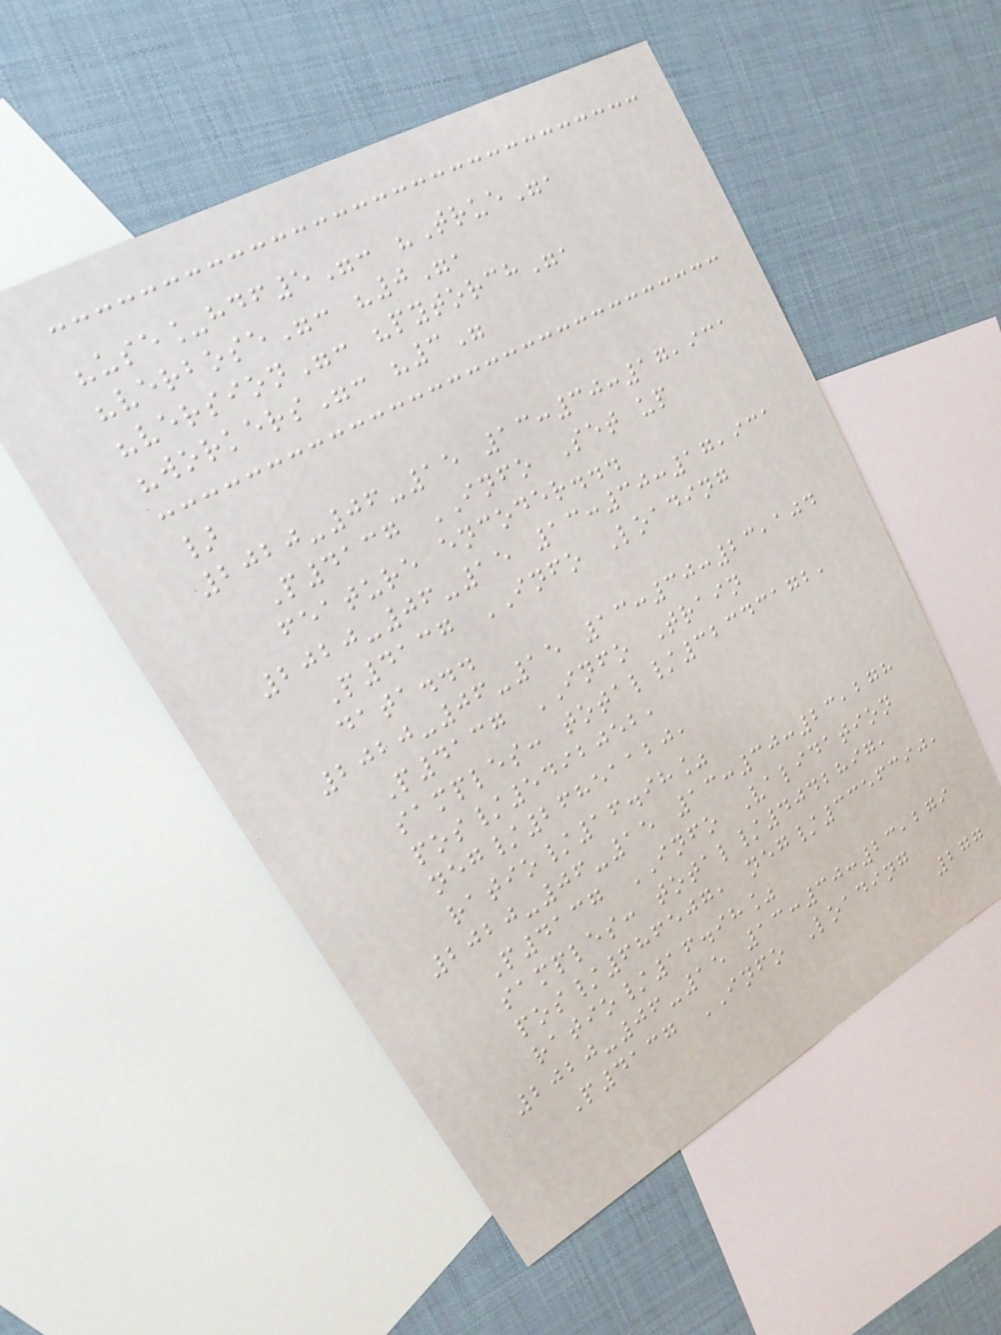"use_hdf5": "True",
"verbose": "0",
"version": "pytorch",
"workers": "3"
}
2020-06-15 13:30:17,931
P4137 INFO Set up
feature encoder...
2020-06-15 13:30:17,931
P4137 INFO Loading
data...
2020-06-15 13:30:23,104
P4137 INFO Train
samples: total/32343172,
pos/5492052,
neg/26851120,
ratio/16.98%
2020-06-15 13:30:23,278
P4137 INFO Validation
samples: total/4042897,
pos/686507, neg/3356390,
ratio/16.98%
2020-06-15 13:30:23,279
P4137 INFO Loading
277
